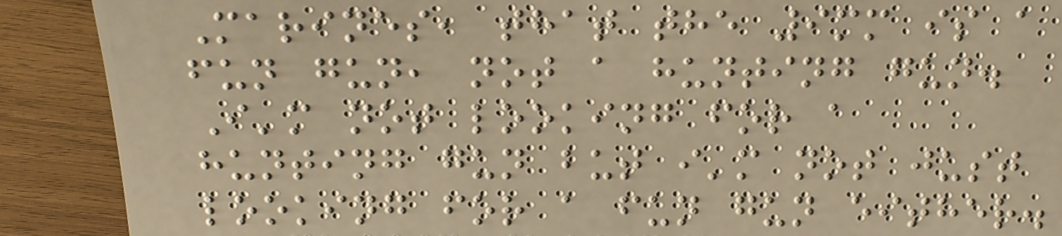Marines, that the 9mm is a
fun gun, not a hunting gun.
I'm not looking for a
hunting gun but i'm not just
looking for a fun gun either.
